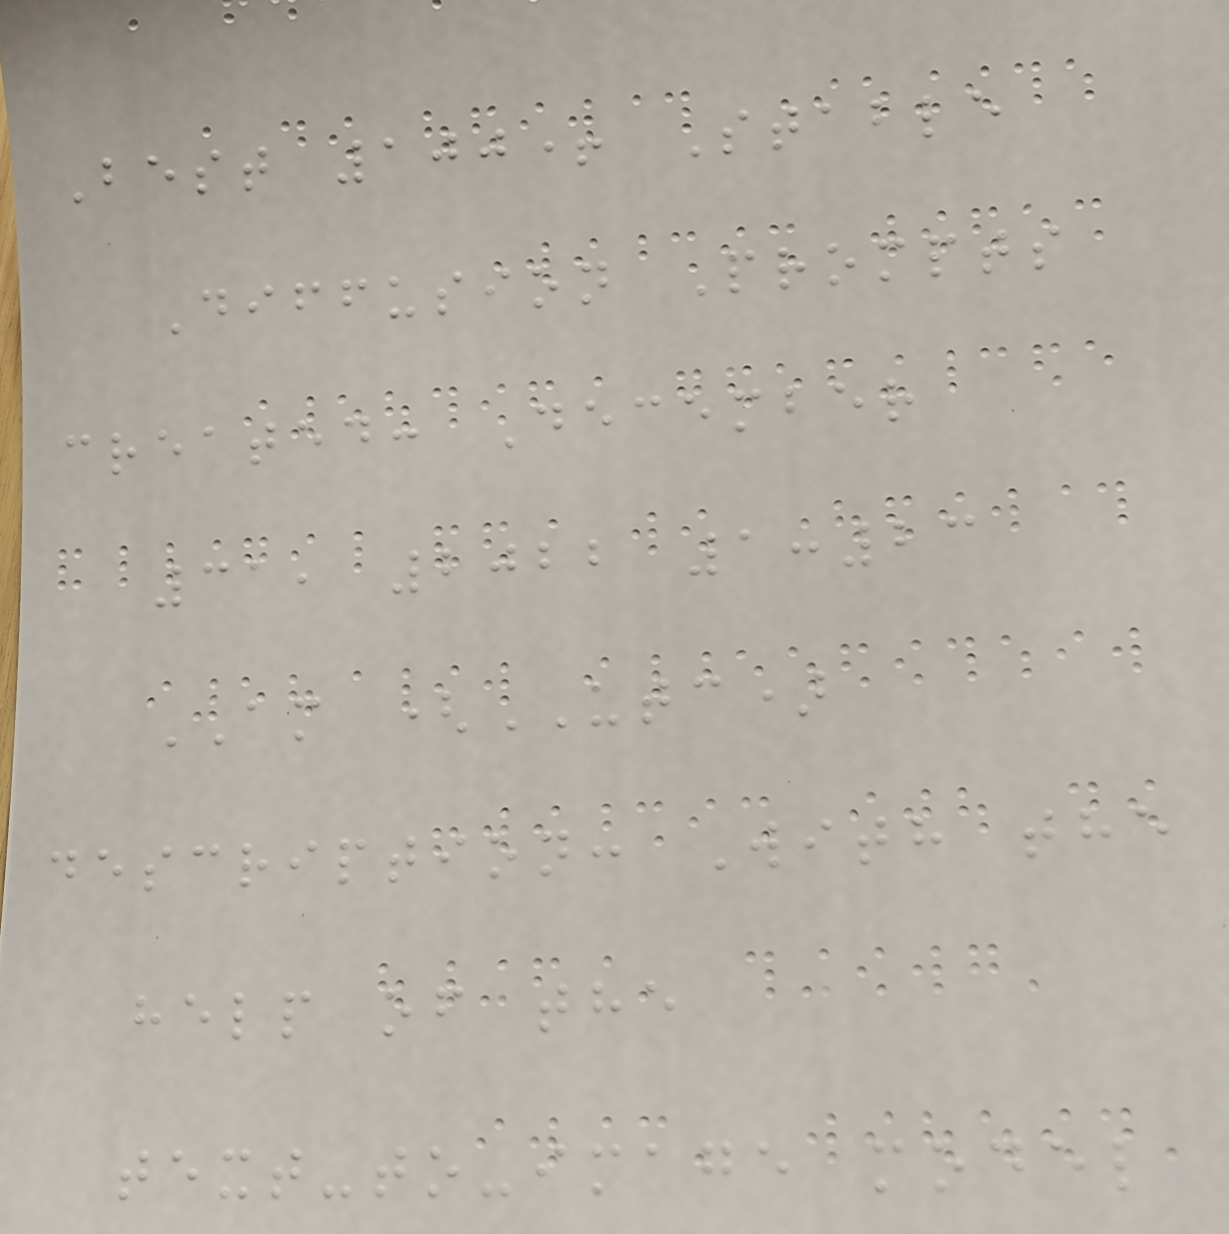Best 100+ Stable
Diffusion Prompts
created: December
31, 2022 1:23
AM (UTC)
description: With the
help of the
text-to-image model
